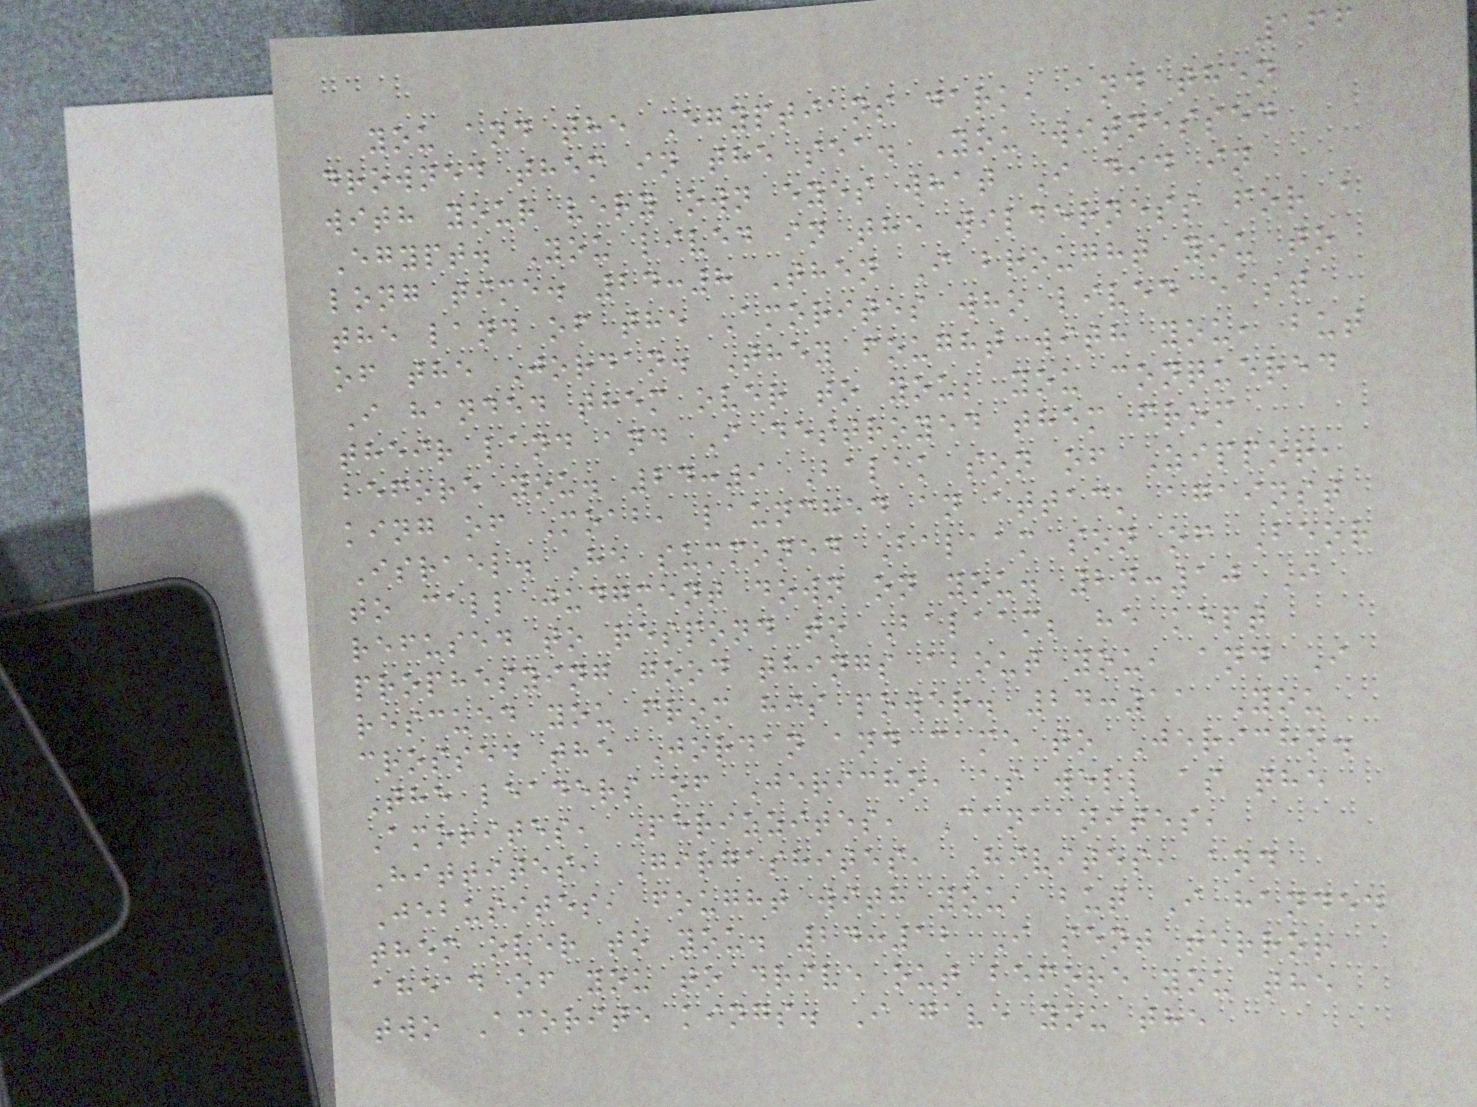166
you and the Egyptians dark, and then
drowned them in the sea. You witnessed
with your very own eyes what I did in
Egypt. You lived in the wilderness for a
long time. 24:8 Then I brought you to
the land of the Amorites who lived east
of the Jordan. They fought with you, but
I handed them over to you; you conquered
their land and I destroyed them from
before you. 24:9 Balak son of Zippor,
king of Moab, launched an attack against
Israel. He summoned Balaam son of Beor
to call judgment down on you. 24:10 I
refused to respond to Balaam; he kept
prophesying good things about you, and I
rescued you from his power. 24:11 You
crossed the Jordan and came to Jericho.
The leaders of Jericho, as well as the
Amorites, Perizzites, Canaanites,
Hittites, Girgashites, Hivites, and
Jebusites, fought with you, but I handed
them over to you. 24:12 I sent terror
ahead of you to drive out before you the
two Amorite kings. I gave you the
